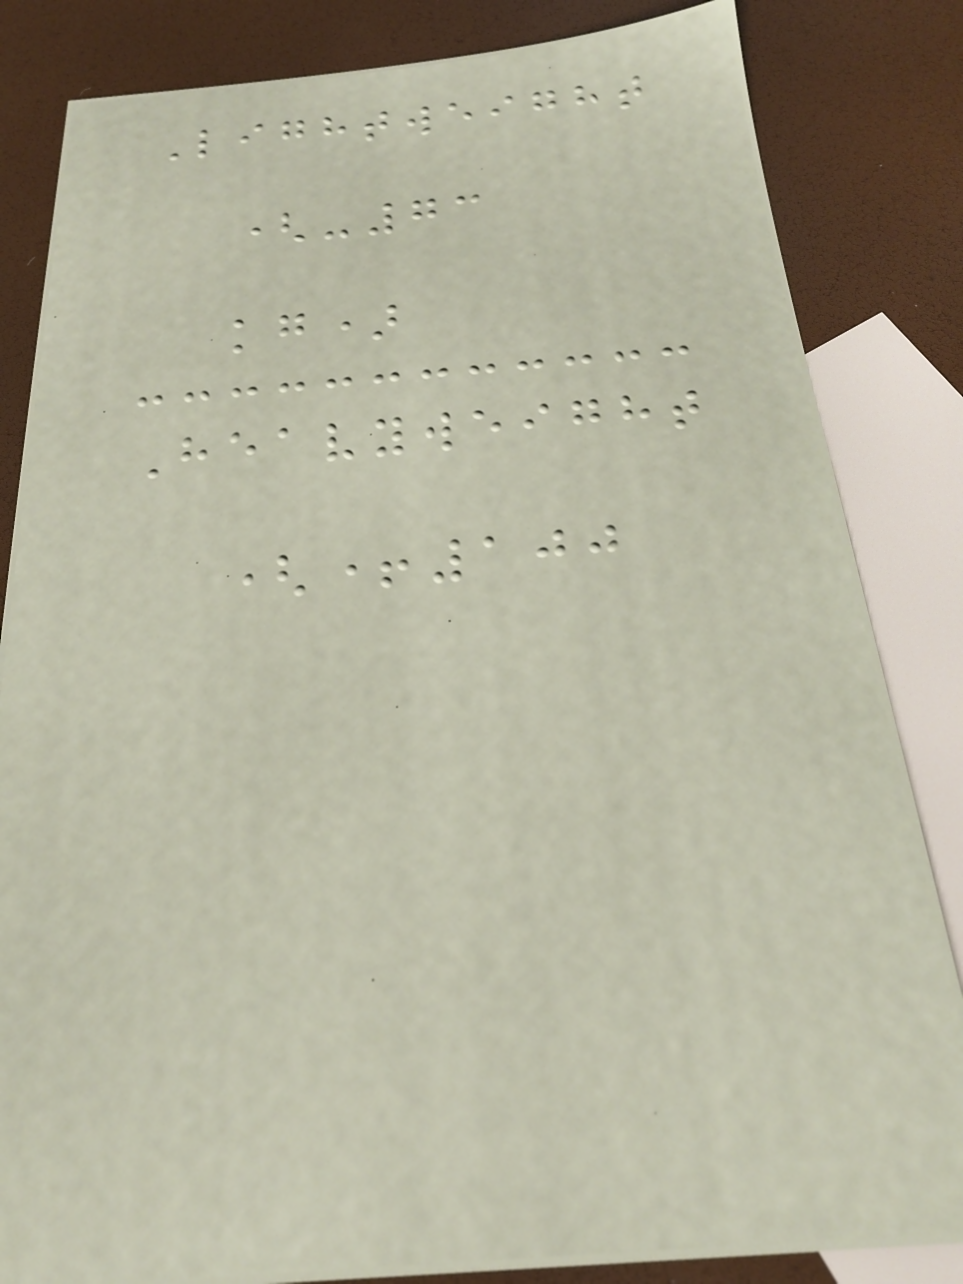Lightweight
(-73
kg)
Heavyweight
(+100
